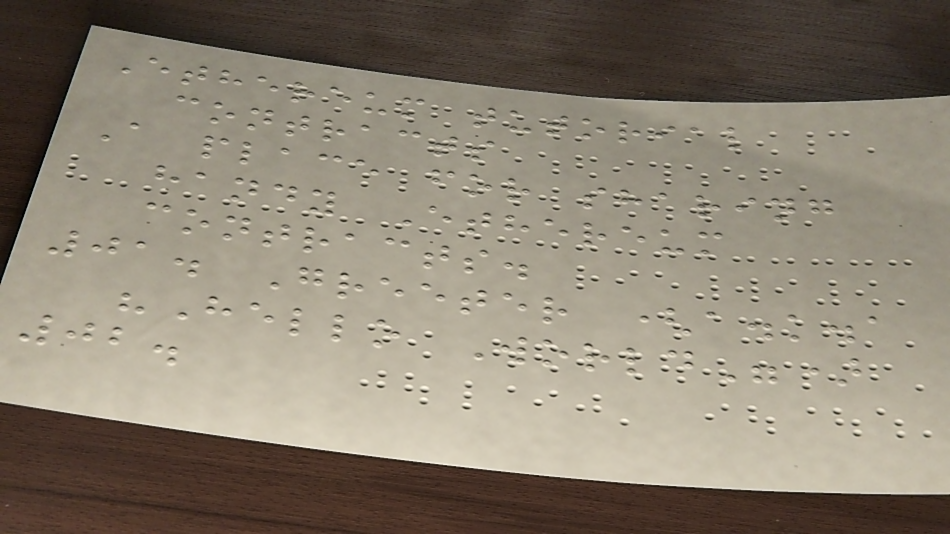Ethereum tutorial
contracts
A place for sharing
handy Ethereum
contracts.
01. Greeter (a.k.a
"Hello World")
02.
